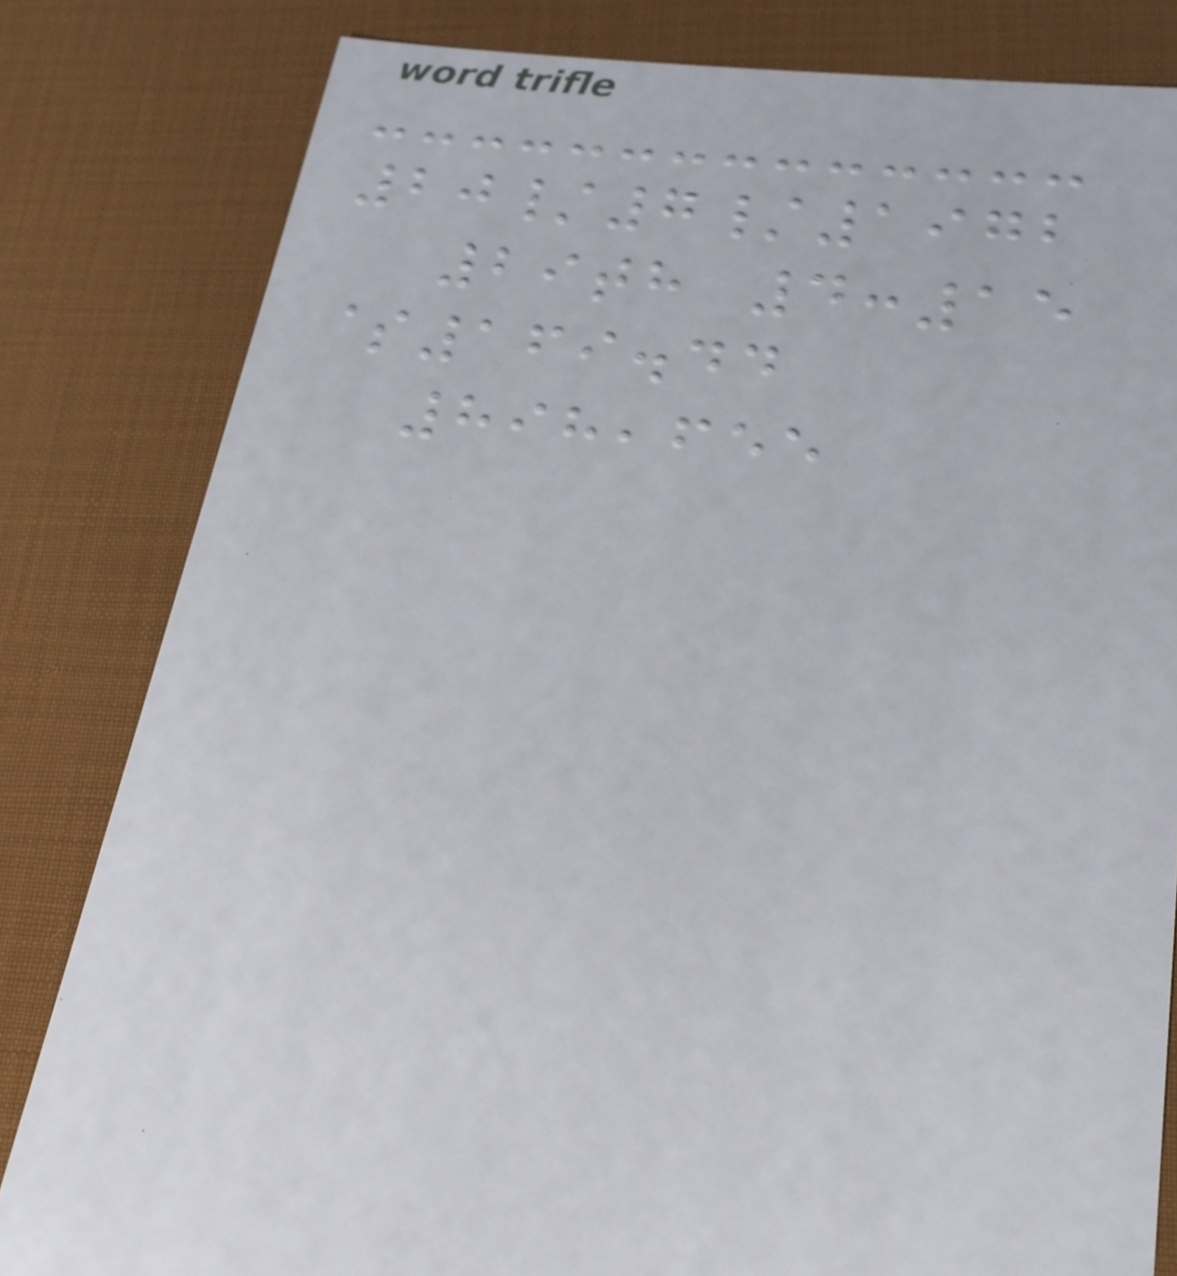20/7/1972
29th 4:15
$169.44
898,655
